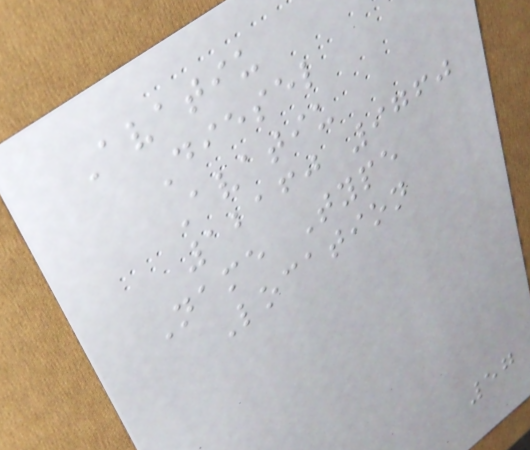Avatiu
Diesel
Avatiu
12160 9760
Name Type
Location
57
